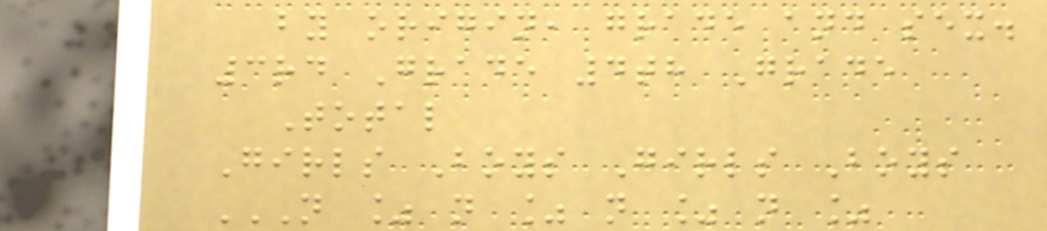by origin, grade and sex.
3rd Grade 4th Grade
Total
Girls Boys Girls Boys
N % N % N % N %
